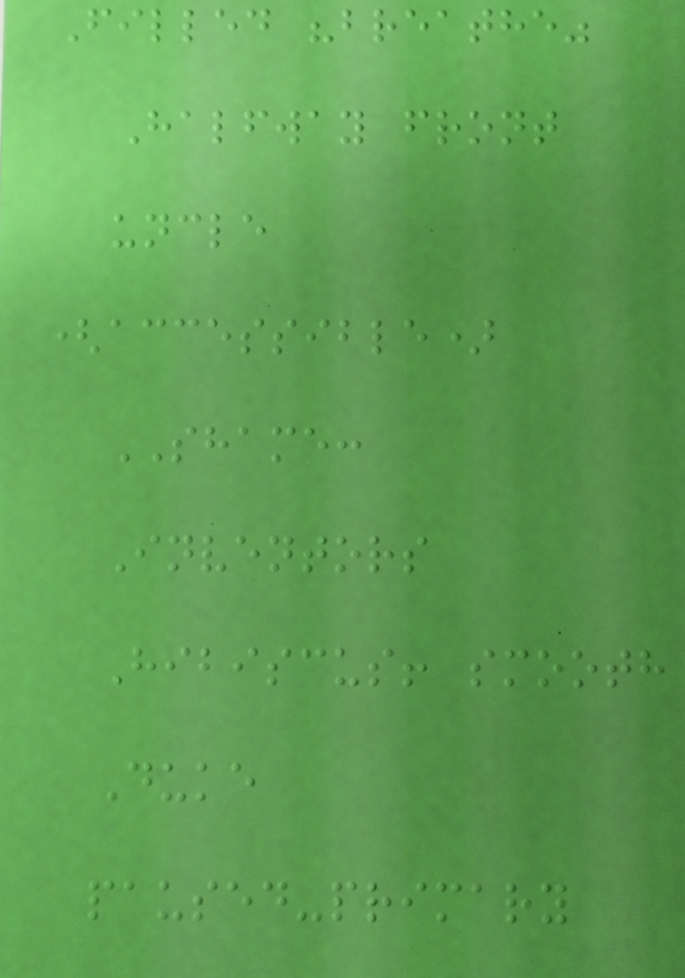Filled "breathe"
Halfway front
uncle
(accessible)
SHAME:
Inventors
Hibiscus! smooth
Duke
paused-primary
